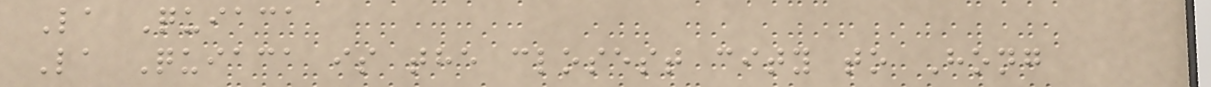La Quiaca
La Quiaca is the closest city to Hong
